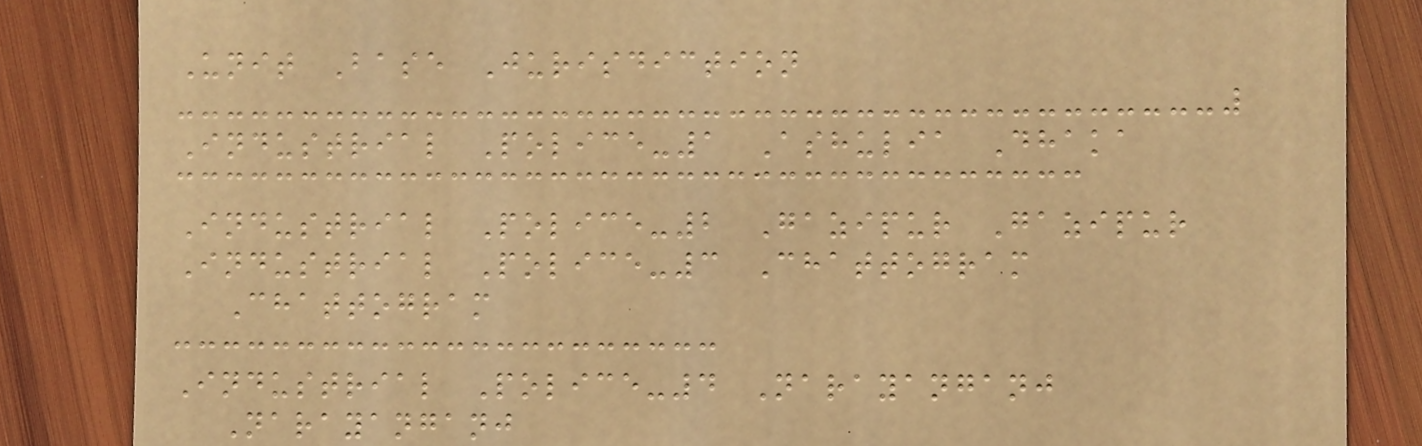Unit Base Jurisdiction
Industrial Police-1 Ashulia Dhaka
Industrial Police-2 Gazipur Gazipur
Industrial Police-3 Chattogram
Chattogram
Industrial Police-4 Narayanganj
Narayanganj
